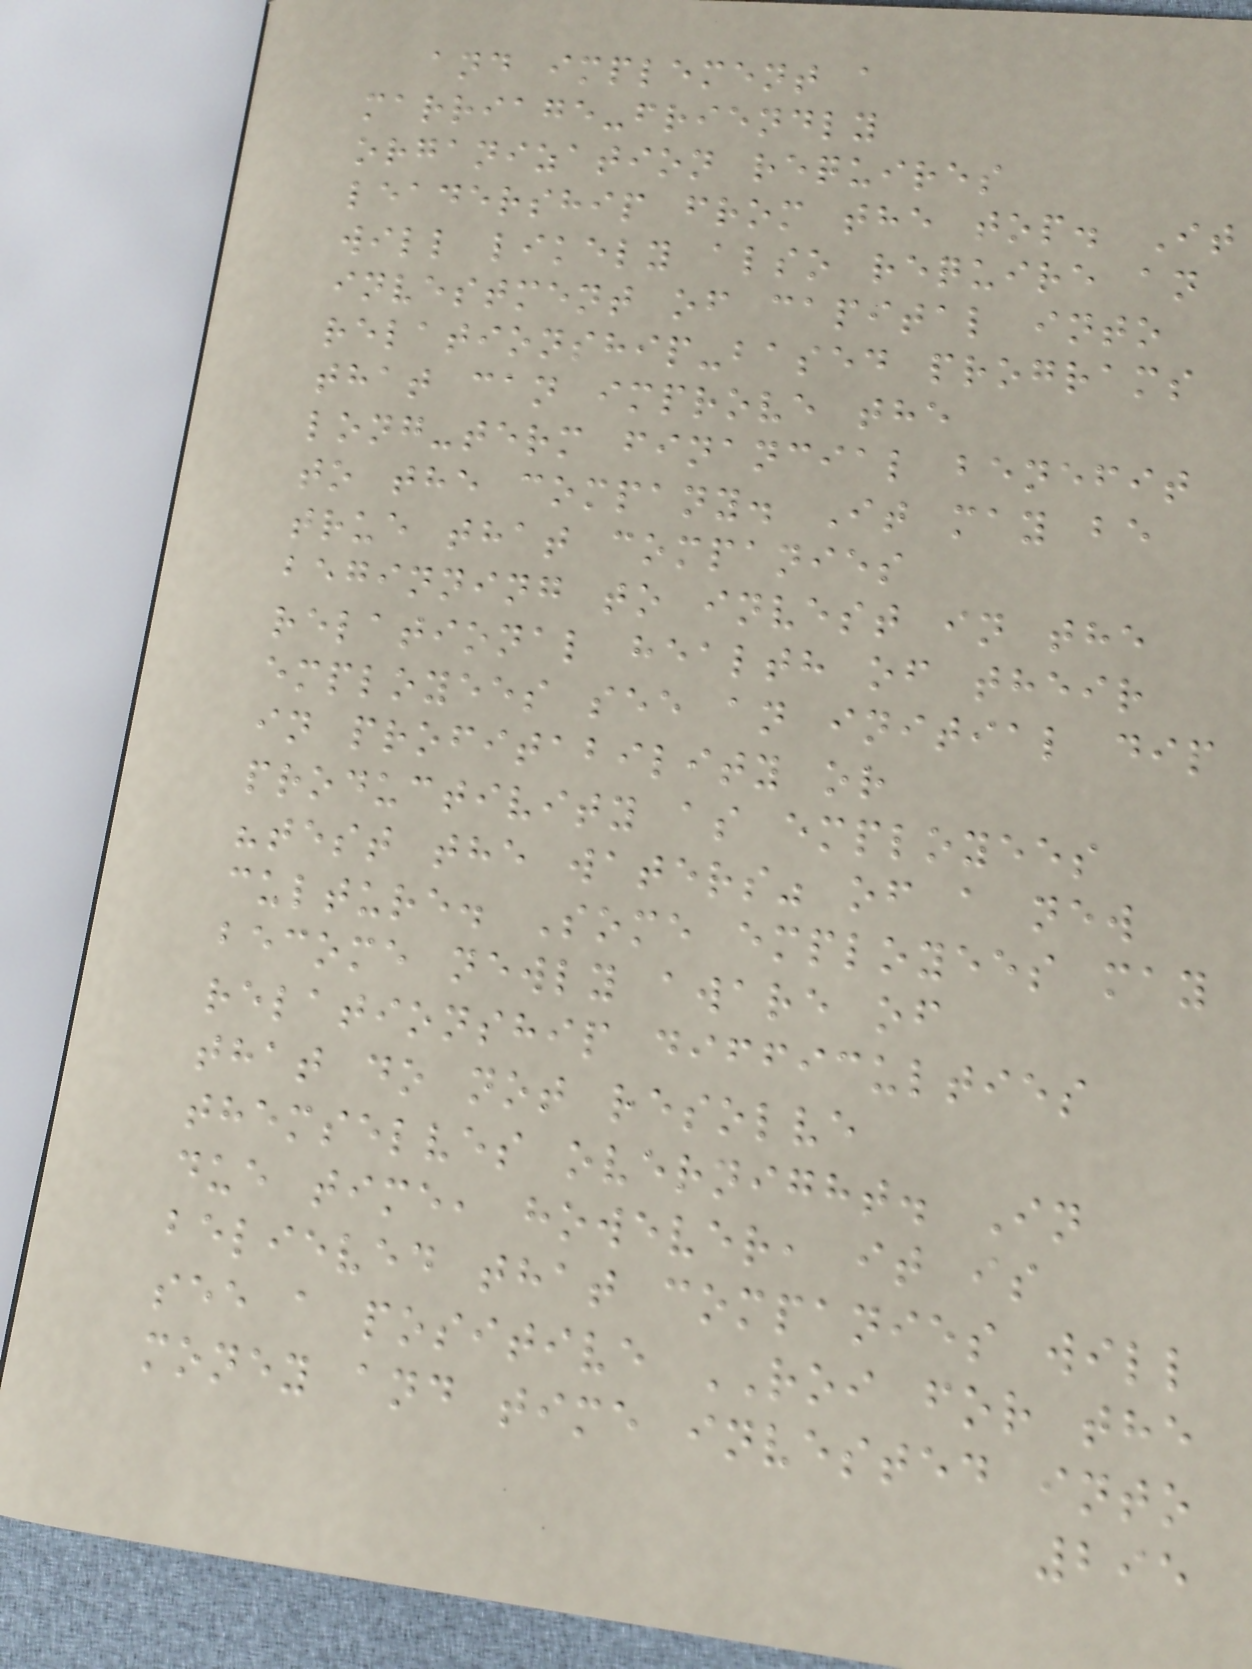and implement a
marriage-friendly
organization requires
leadership from the top. It
will likely also require an
investment of capital into
relationship-based programs
that can improve the
long-term financial benefit
to the company. It may be
true that companies
beginning to invest in the
relational health of their
employees see an initial dip
in profitability or
productivity as employees
"test the waters" of a new
culture. Some employees may
become newly aware of
relationship difficulties
that do not resolve
themselves overnight. In
due time, however, it is
believed that companies will
see a positive ROI for the
money and time invested into
295
